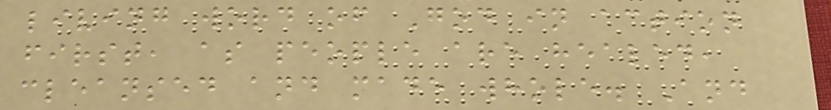living word of God in action
first, as people are healed,
cleansed and made whole. And
